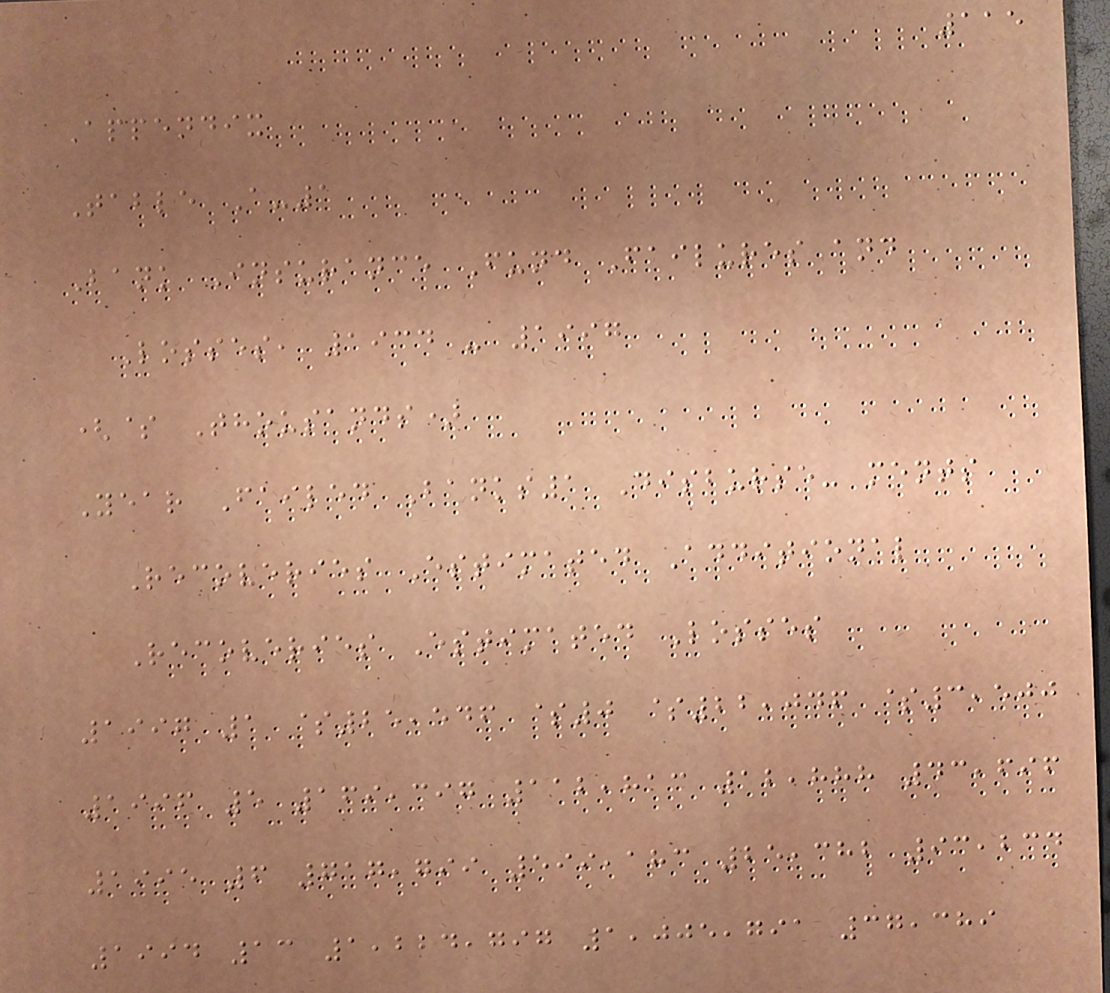115
Appendix
Table A-1
Bank Insurance Fund Failures and
Losses, 1934 - 1997
($ Thousands)
Year Failed Banks1 Disburse- ments
Recoveries Estimated Additional
Recoveries Estimated Losses
1997 1 $25,546 $0 $22,046 $3,500
1996 5 169,397 112,813 12,888 43,696
1995 6 717,799 599,183 25,382 93,234
1994 13 1,224,797 1,005,791 37,389
